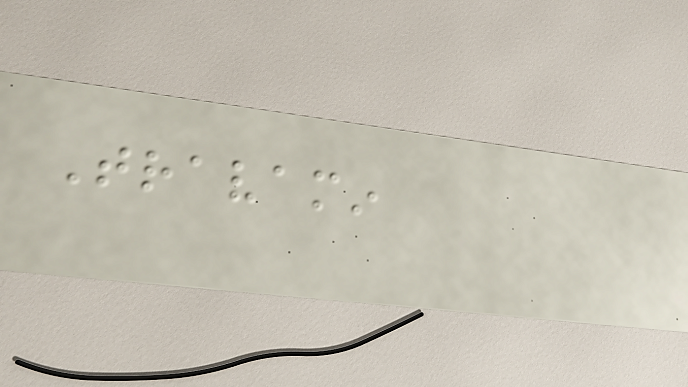Travamin
